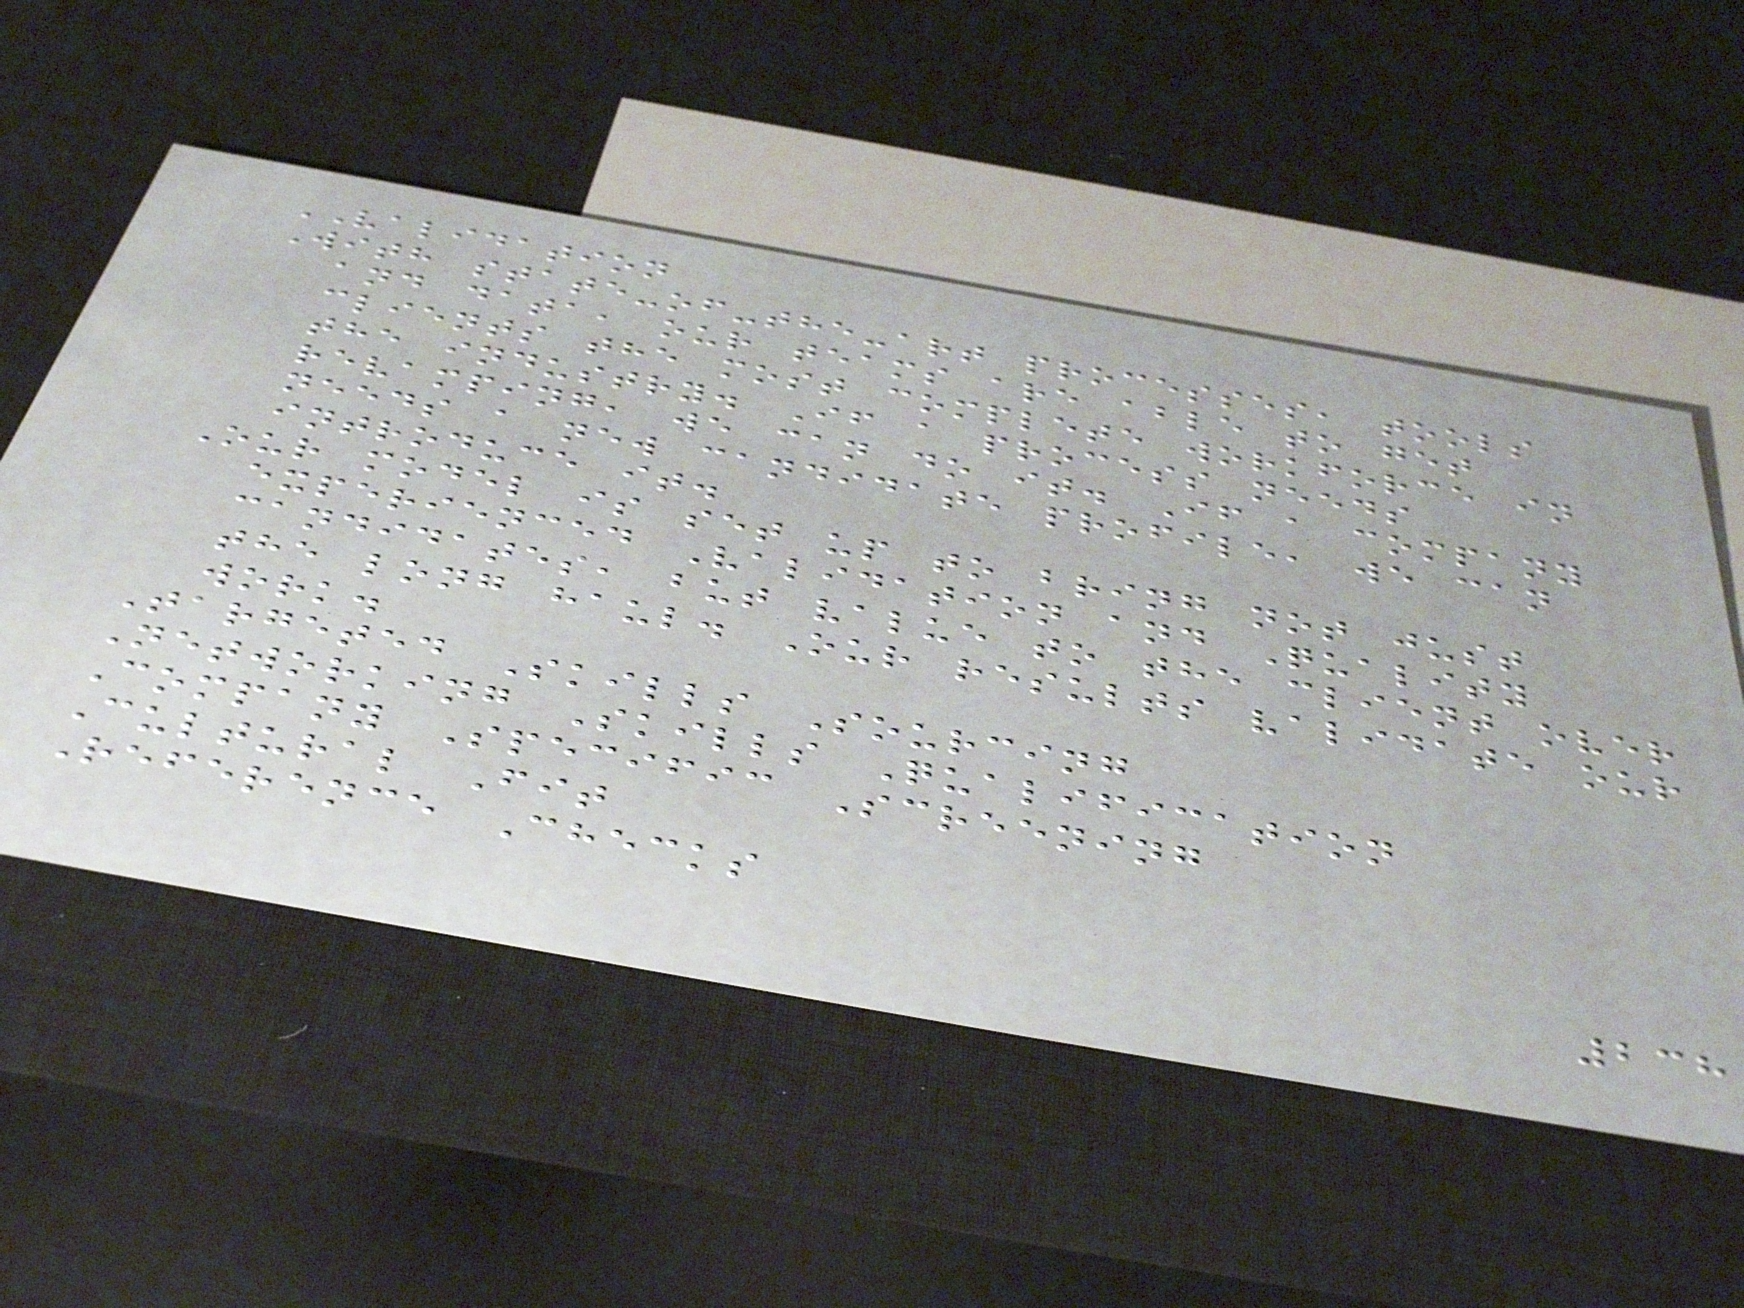VALIDATION
With state-of-the-art processes, tools
and data, our teams are able to get
clients the most complete workforce in
the industry. If a process needs
revamping, we can do it. If a company
needs a new candidate profile, we can
introduce it.
Our model is set up to bring not just
experienced Validation and Quality
candidates, but value to the client over
the long haul. Our results validate our
work.
Targeted Skills Sourcing
Networking Skills Qualification
Company Specific Screening
Cultural Fit
Reference Checks
238
